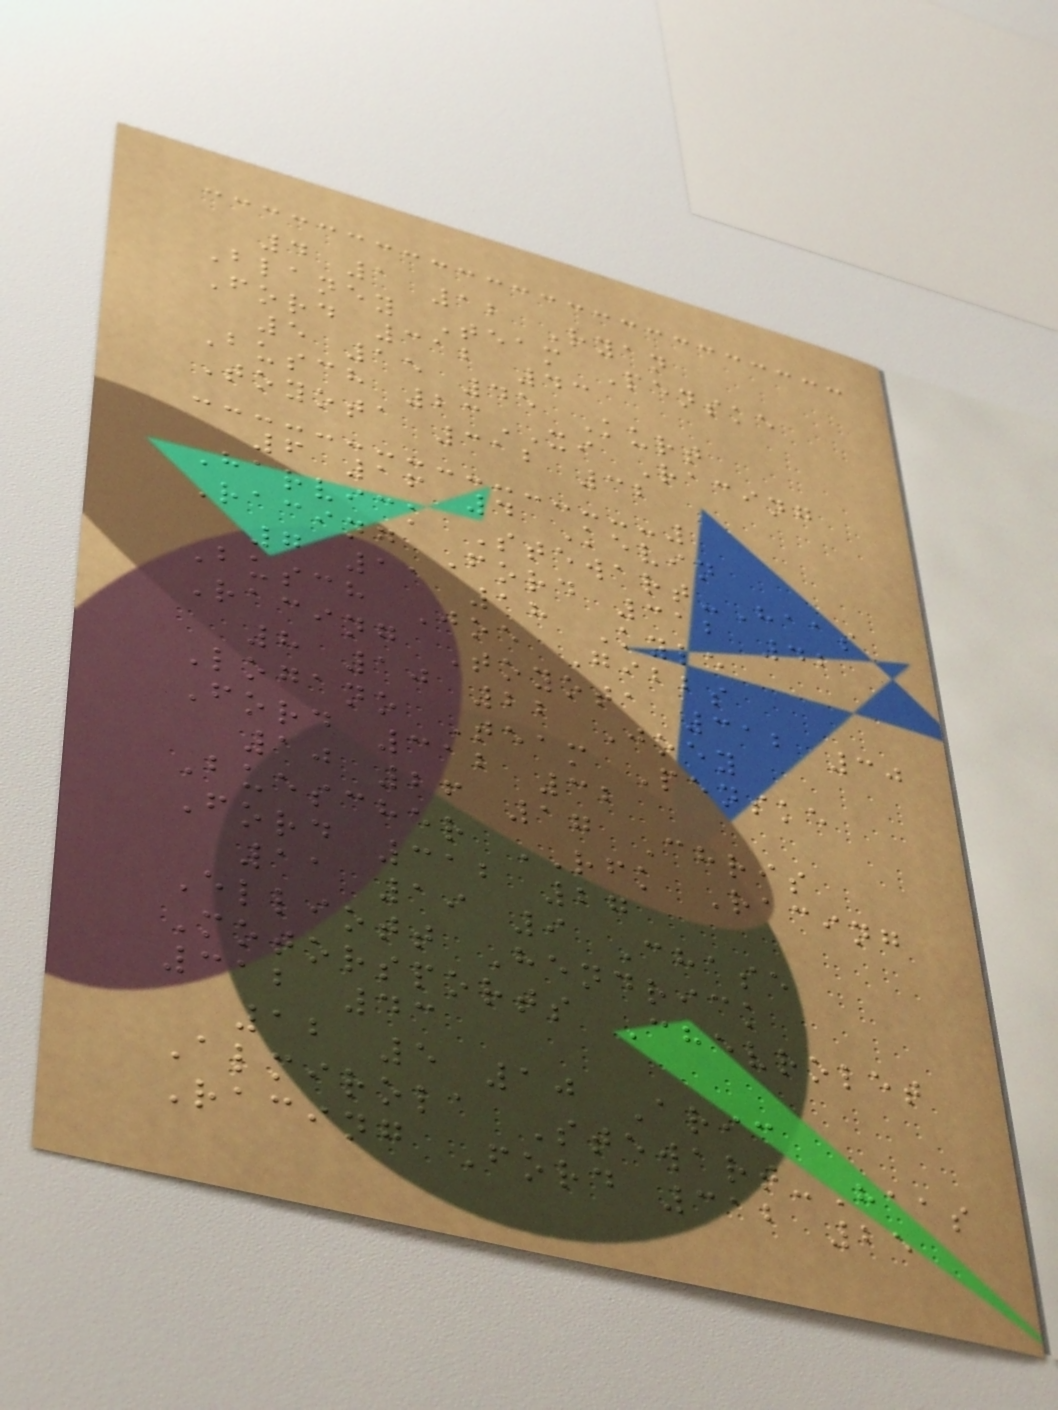4 1 12 Ryan
Blaney Team Penske
Ford 312 43
5 15 45 Kurt
Busch 23XI Racing
Toyota 312 32
6 16 4 Kevin
Harvick Stewart-Haas
Racing Ford 312 42
7 11 18 Kyle
Busch Joe Gibbs
Racing Toyota 312 30
8 10 22 Joey
Logano Team Penske
Ford 312 32
10 26 17 Chris
Buescher RFK Racing
Ford 312 27
11 19 9 Chase
Elliott Hendrick
Motorsports Chevrolet
312 43
12 5 10 Aric
Almirola Stewart-Haas
Racing Ford 312 25
